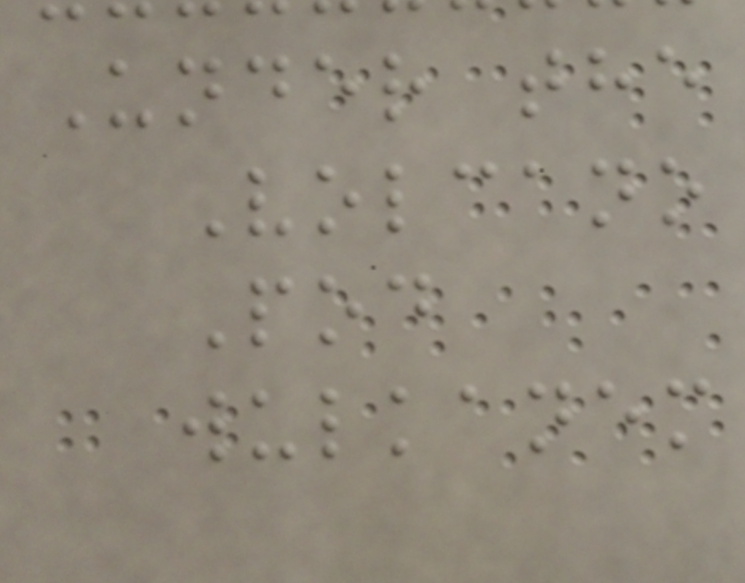Under the
Volcano
Pod
wulkanem
